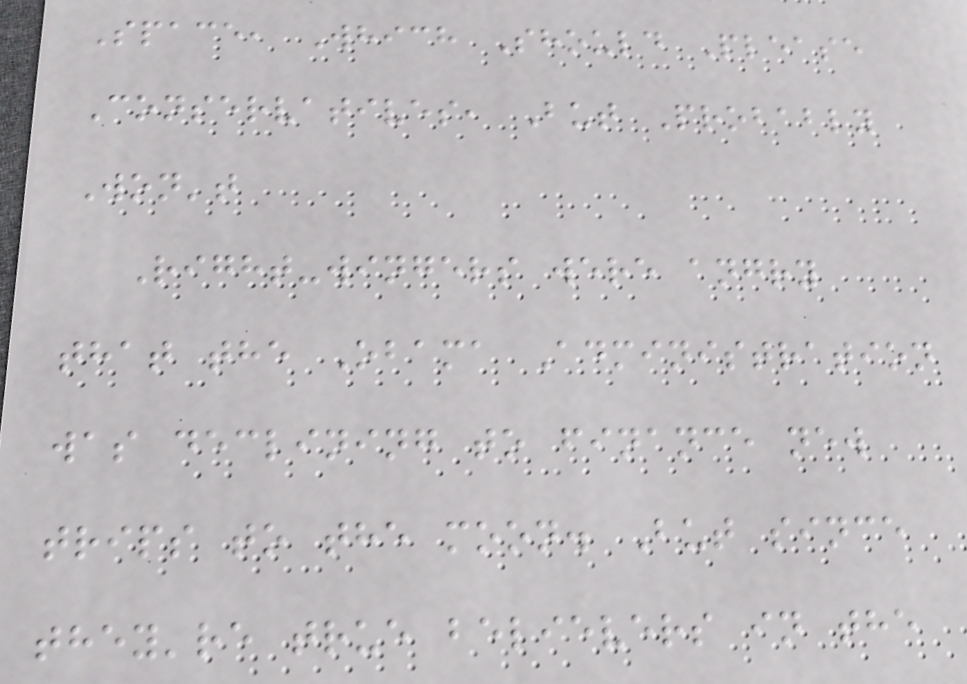Space, Which Should Please
Conservatives, But Probably
Won't
Right-wingers were angry
that the Obama Administration
was declining to finance new
trips to the moon. But since
they're true believers in the
